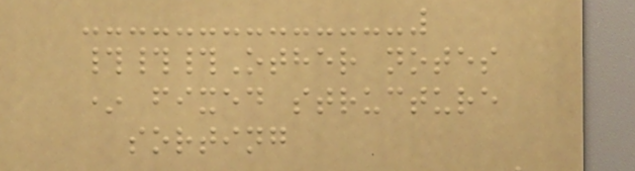###Other notes
* fixed structure
sorting
